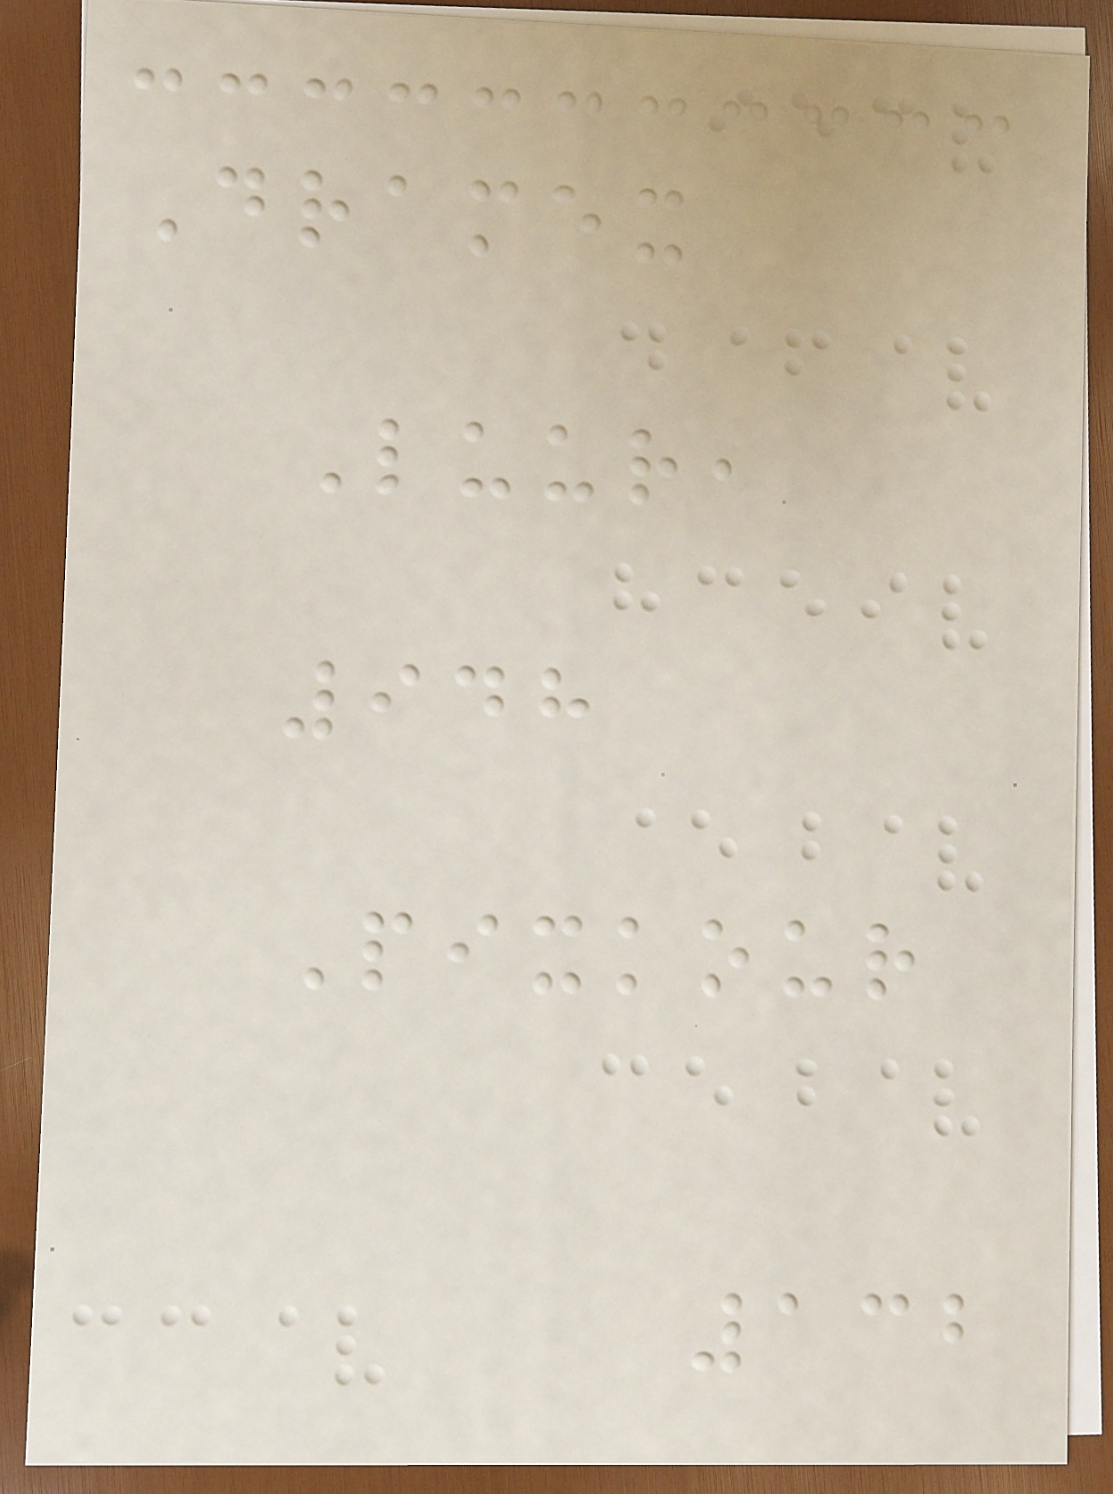Dramex
Luur,
948
Pixkour
132
